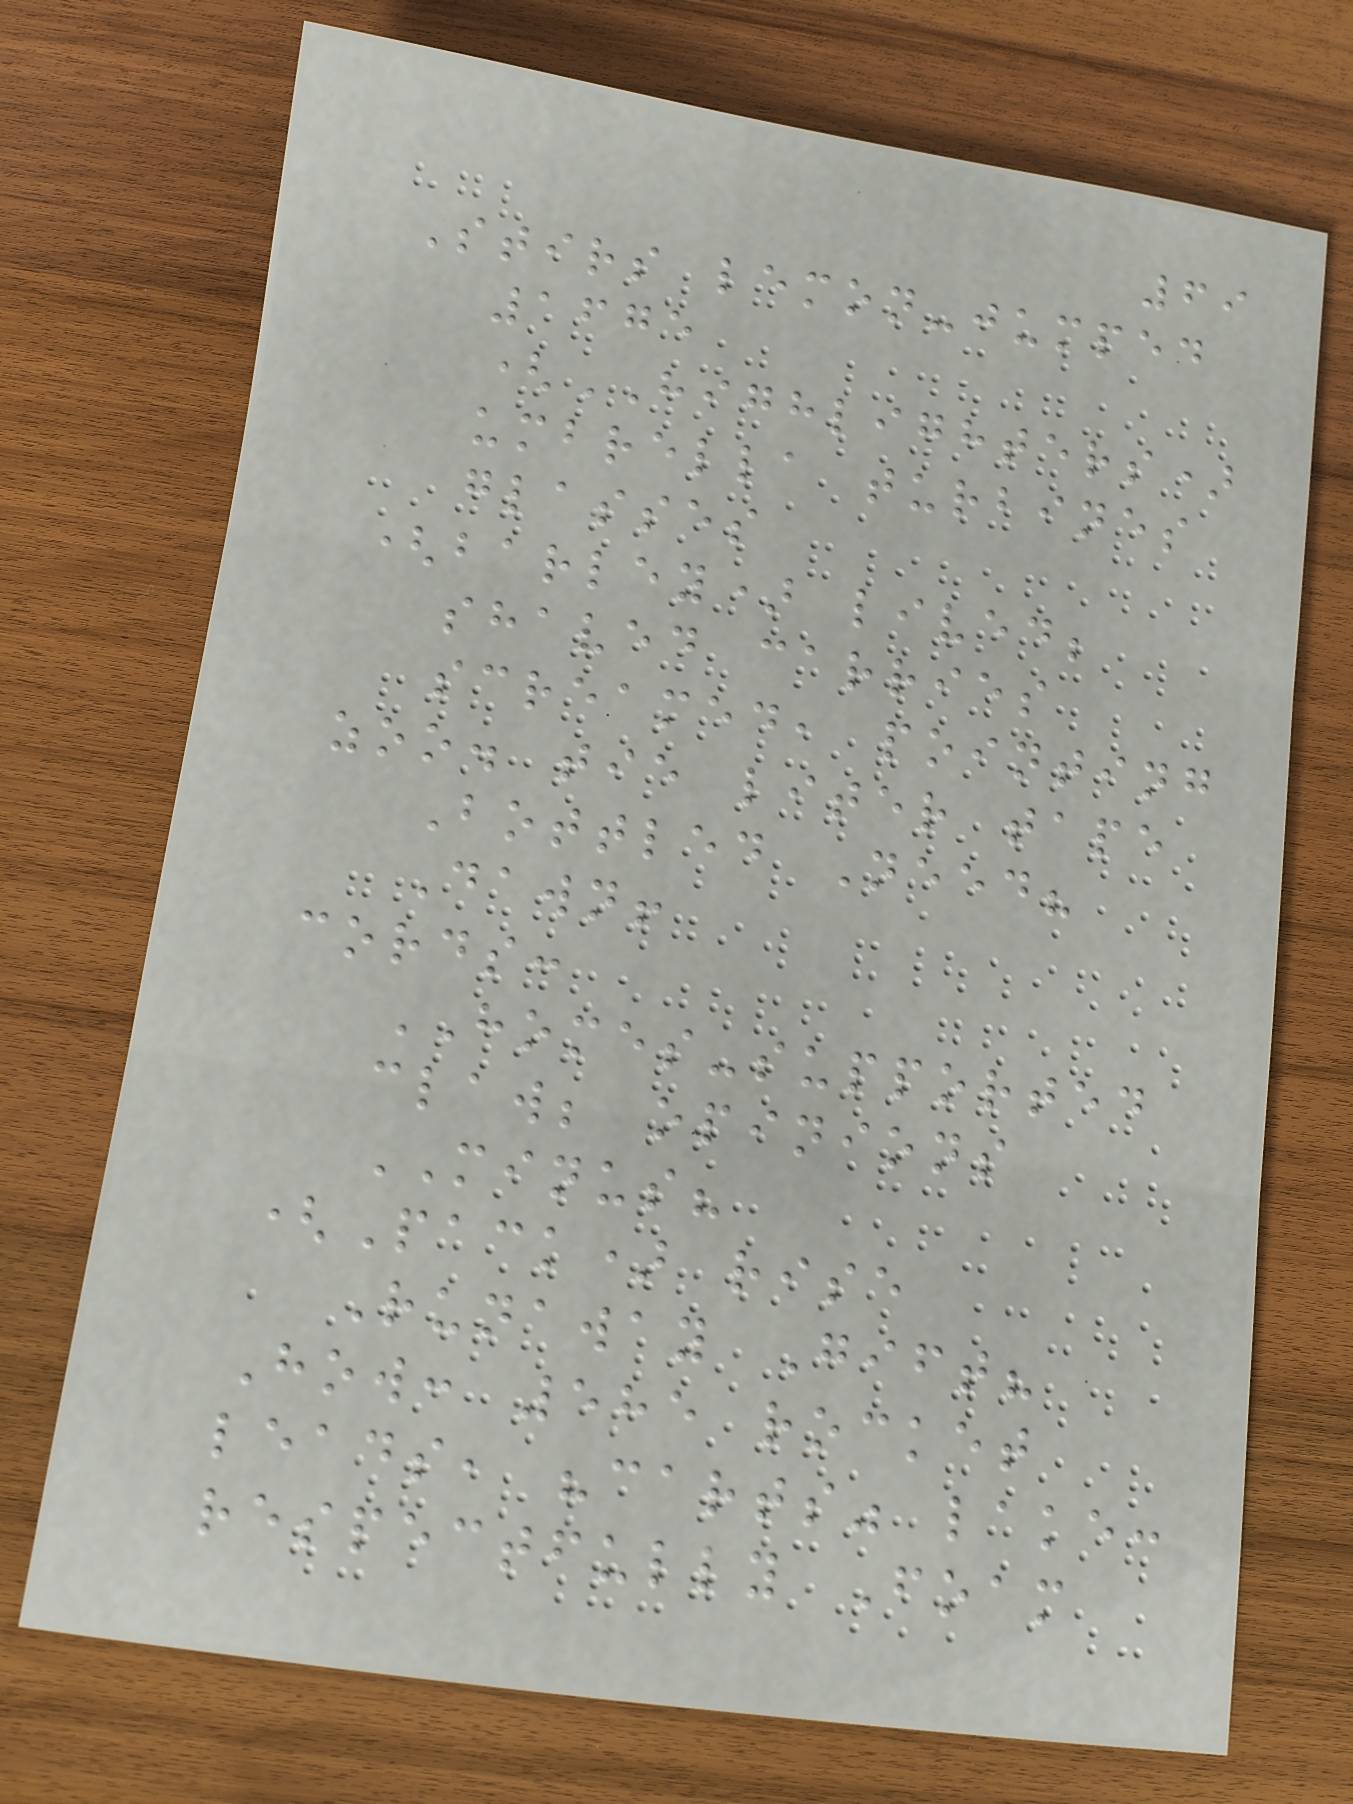69
Stirs lemon-jumped
1675
(HIGHLIGHTERS)
umbrella turbines
glasses
(barley) lived;
shaved carries
screamed, pointing
zoo. tie liter tape
Bottled Need?
Dawn!
cords:
HOMES-supported
claw; opinions
MINUS?
(Pack) rise
Runaway Gift?
How: 585 rocket
leads, "carts" lake:
respectfully Foam
